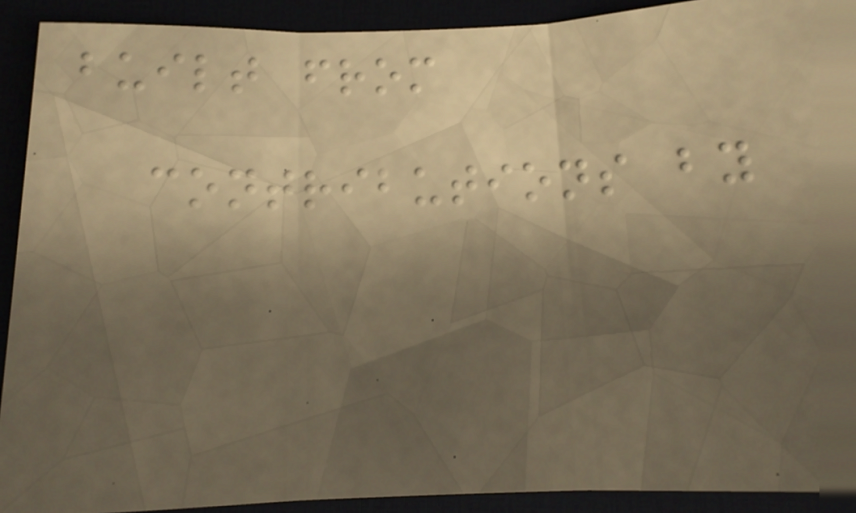built from
contributions by
